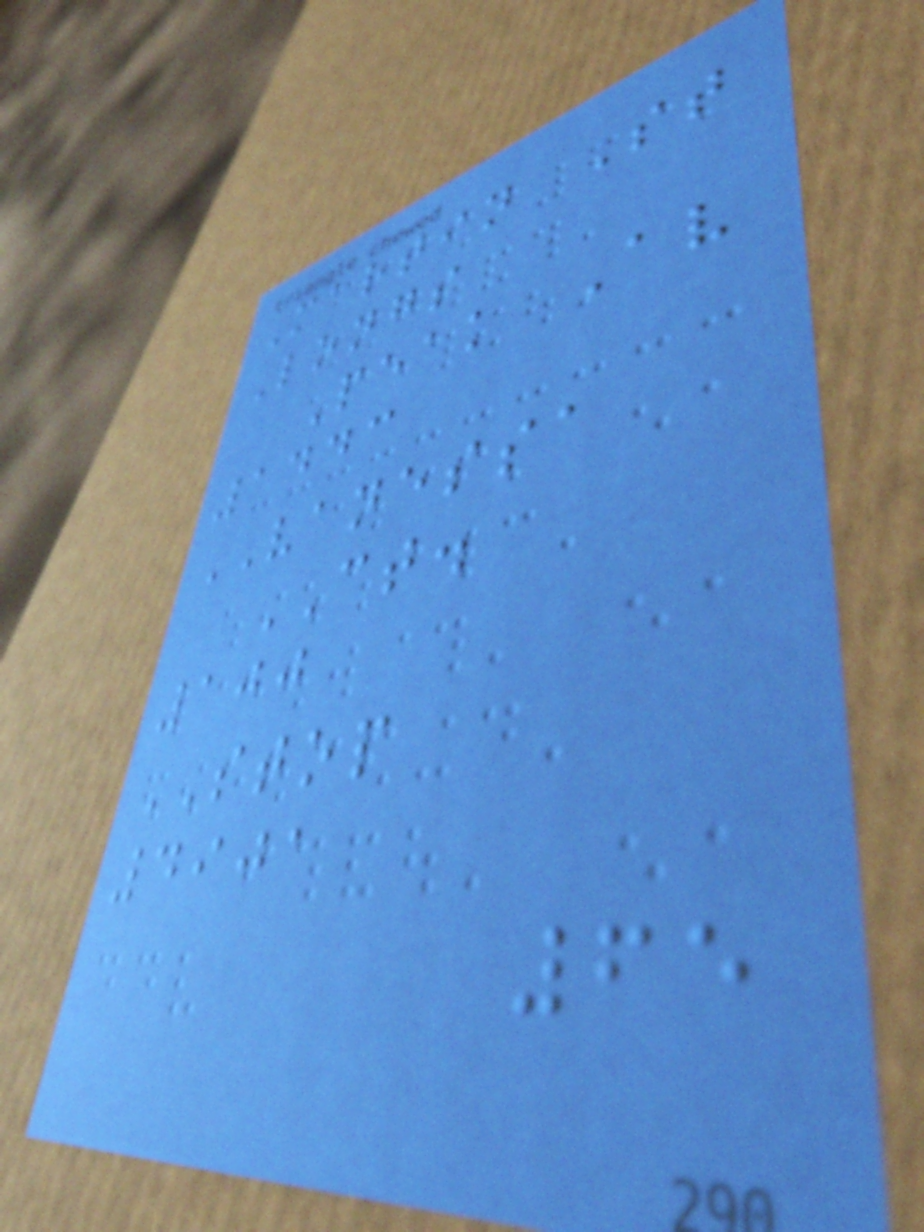Martin St
Longs
Peak Av
1443
VANESSA
CT.
100
STOP
4901
65
